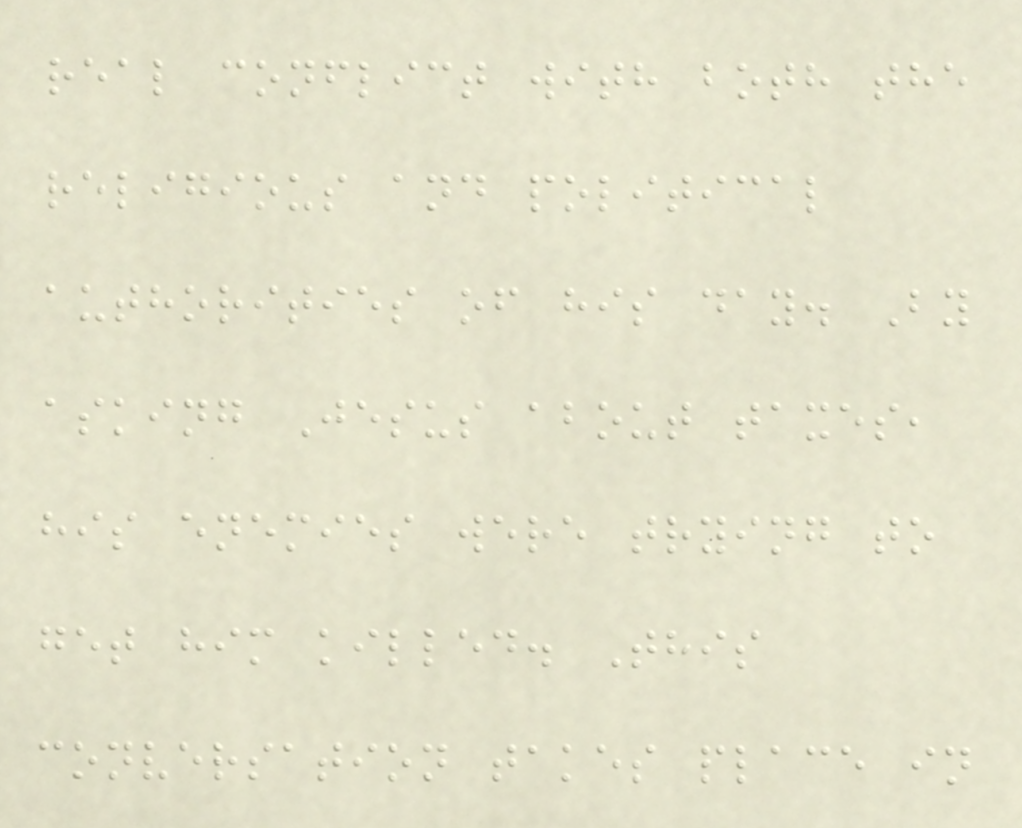real conflict with both the
religious and political
authorities of his day. By
asking Jesus about taxes,
his enemies were trying to
get him killed. This
conversation takes place in
